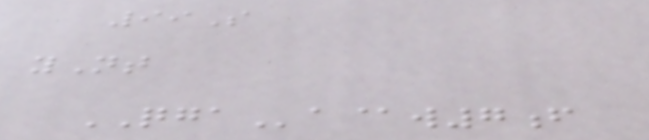99S
yNt
QGAa@w7f
